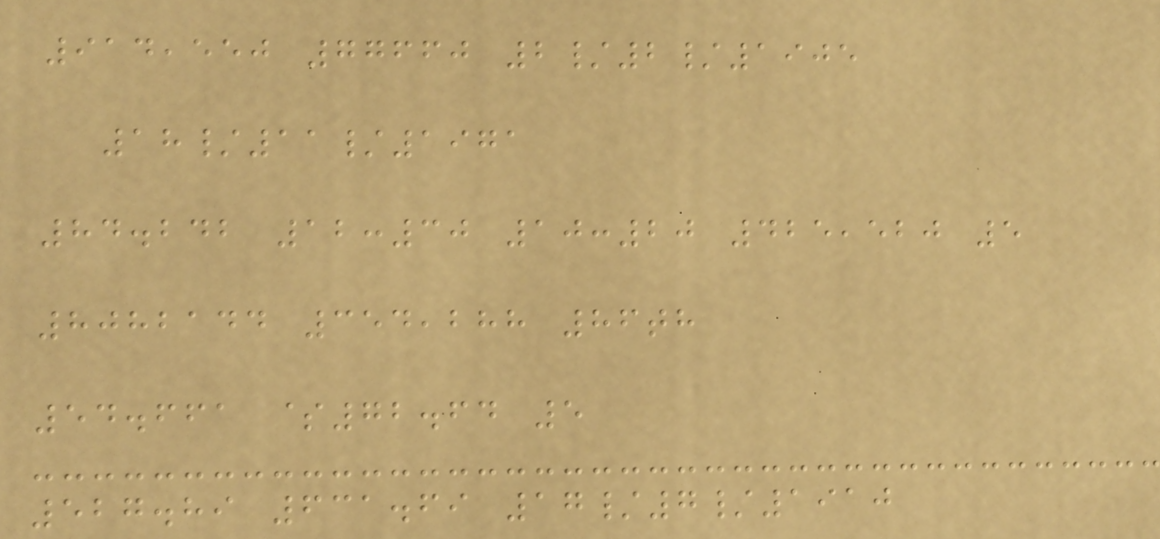914,550 77660 2/2/1905
18/11/1971
84.242 12:30 10:20 425,520 5
8082144 354,288 86th
54.661 $72.64 5
527.89 631.69 17/7/1910
